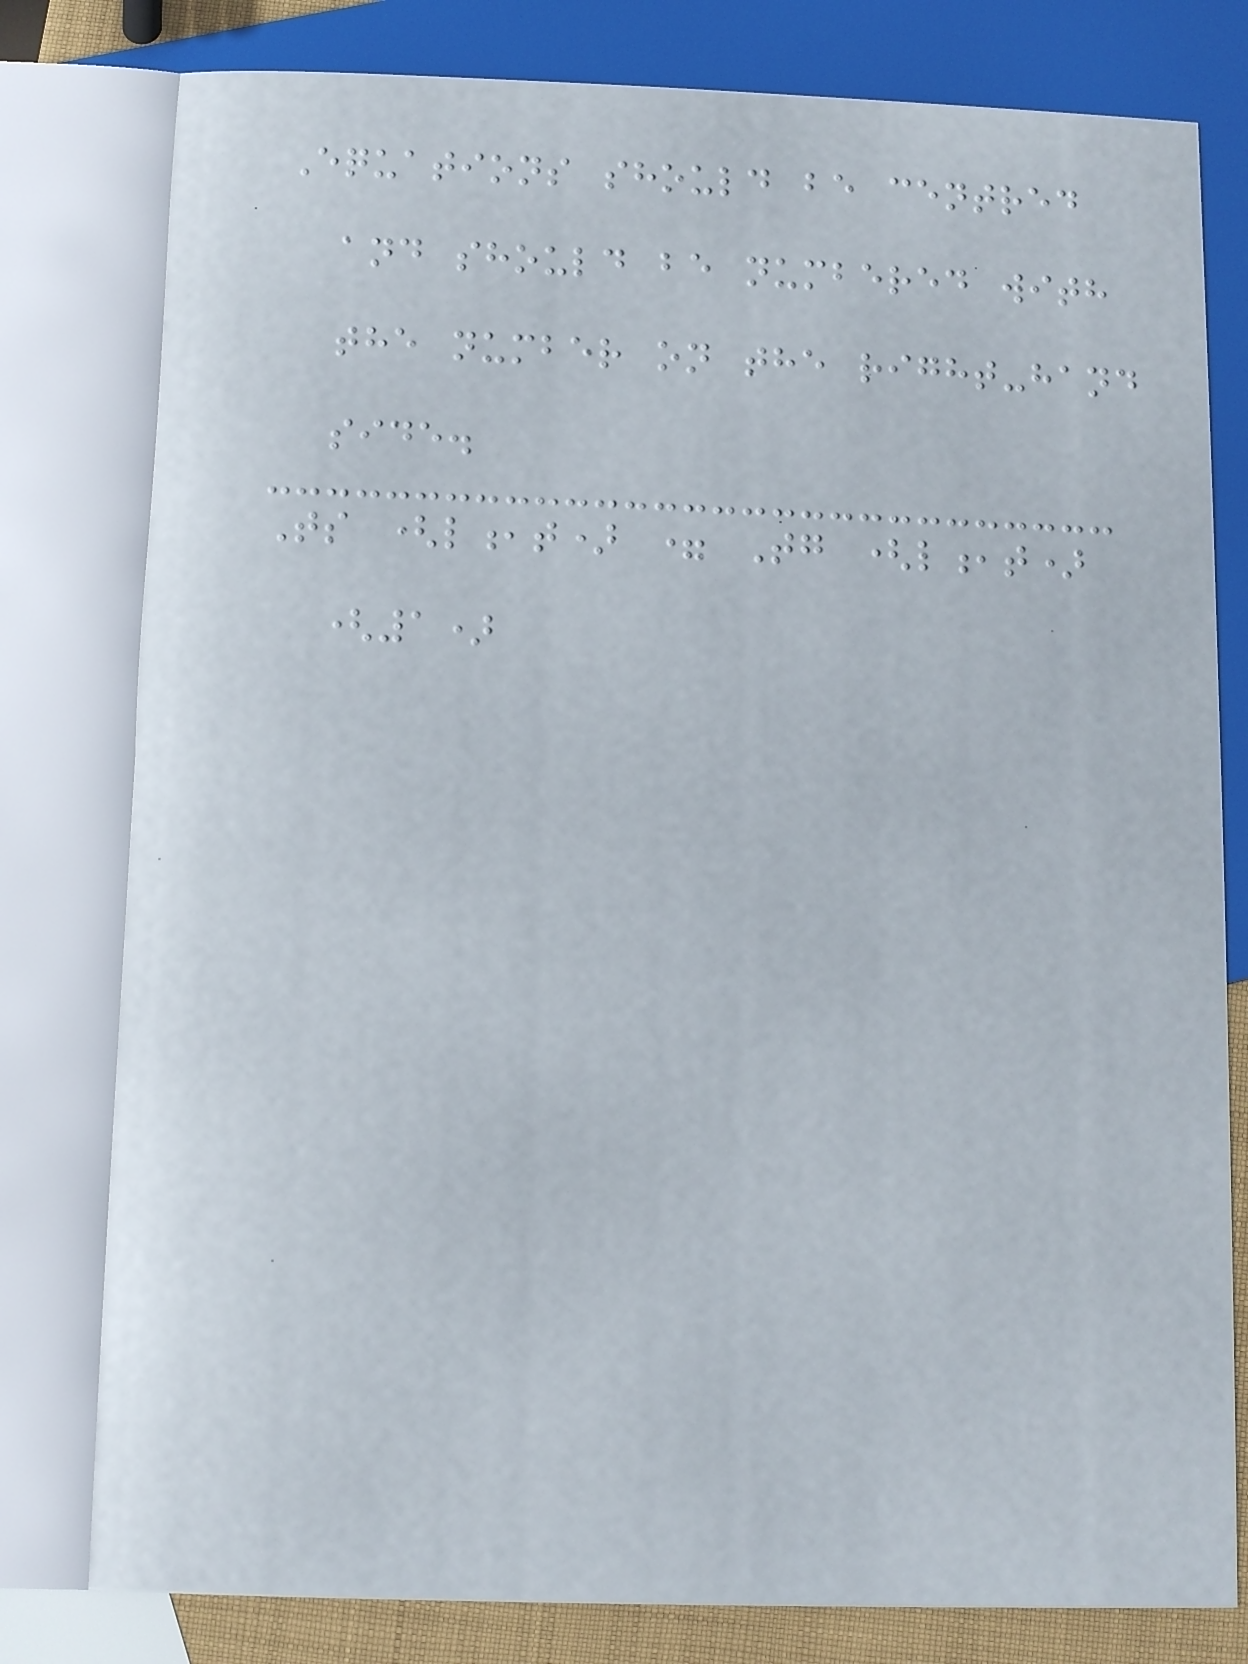Equations should be centred
and should be numbered with
the number on the right-hand
side.
Ts (l,t) = Tg (l,t)
(1)
